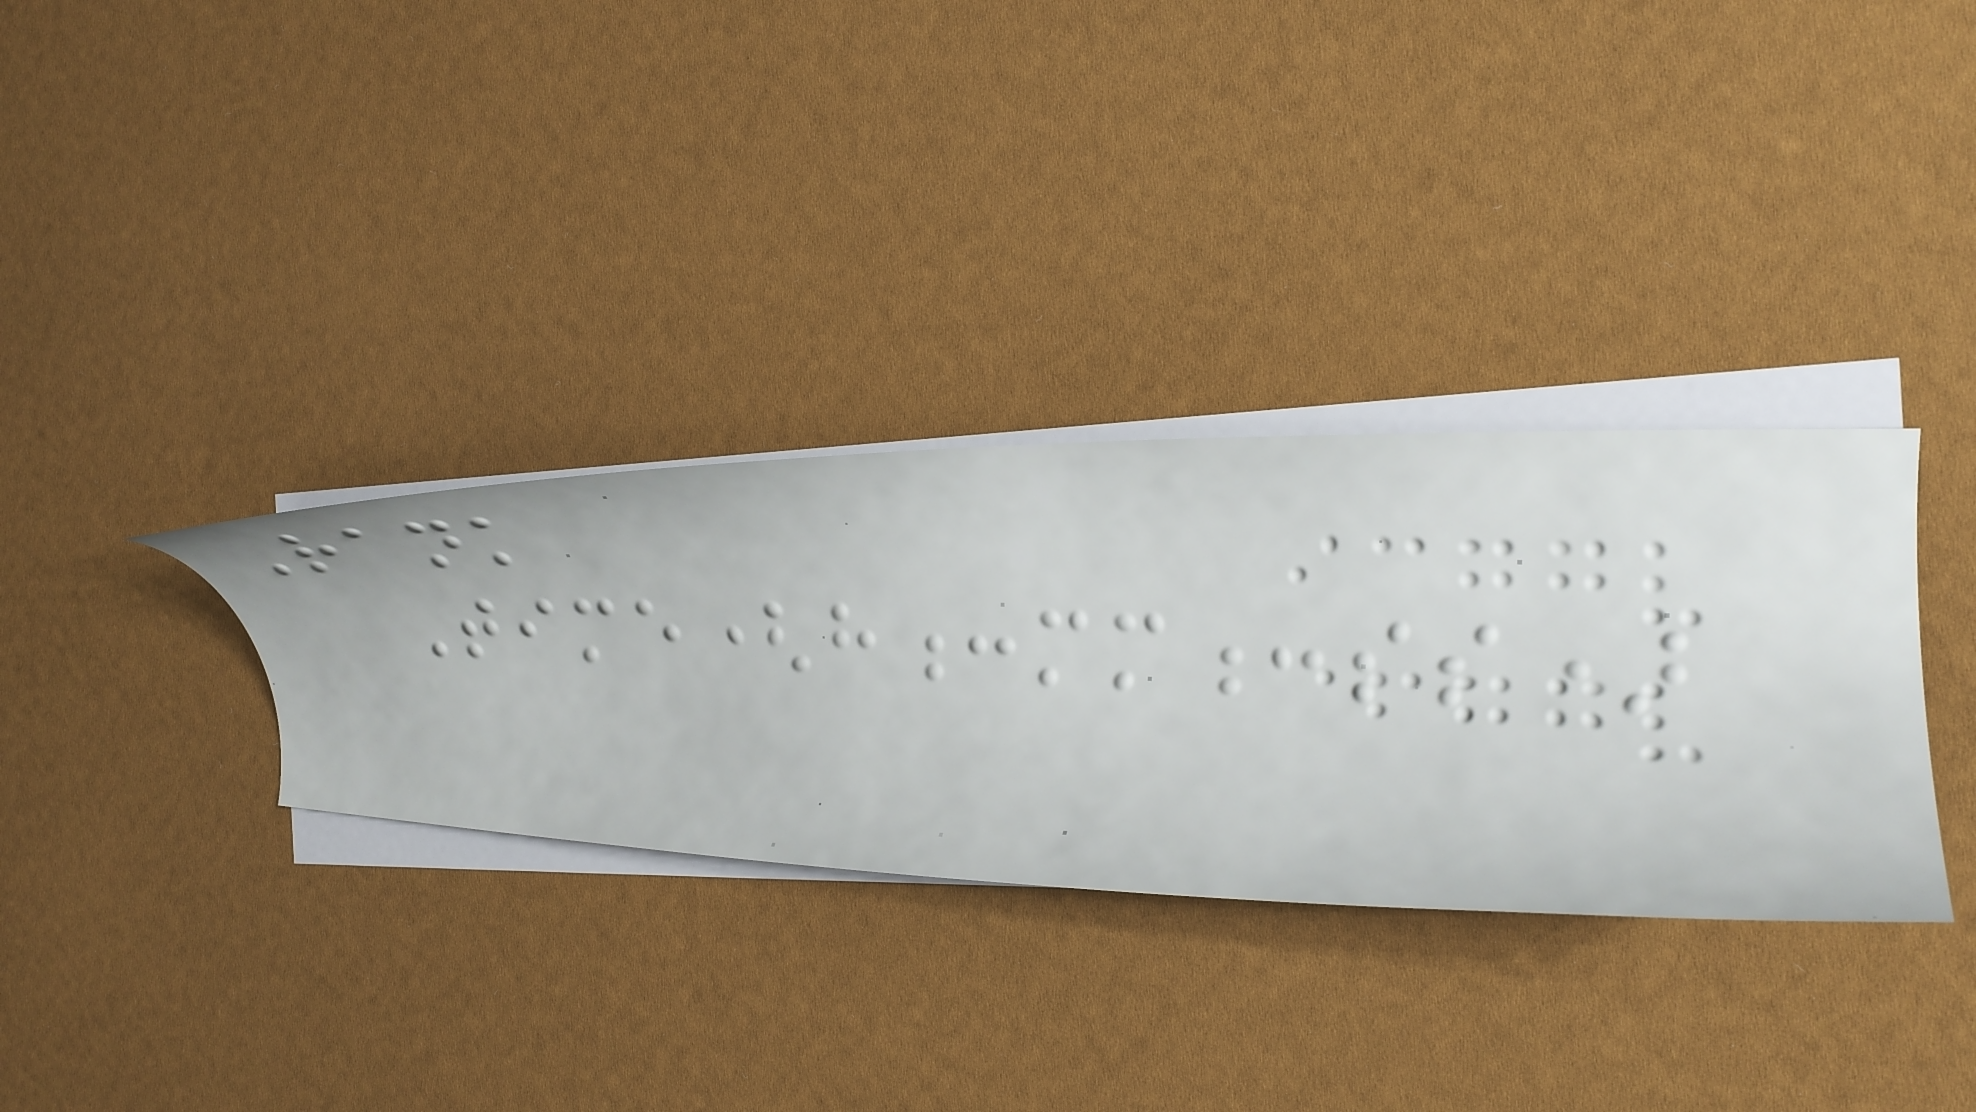Rank
Time(h:mm:ss)
